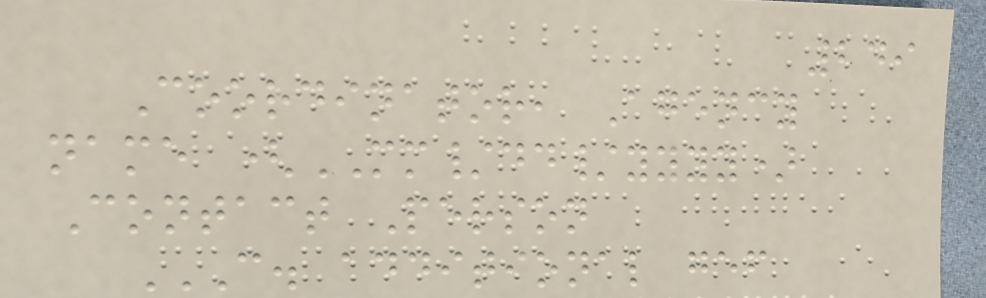249
Coordinator, Agency
name (MM/dd/yyyy)
Contact Person
C. ADDITIONAL GEF
